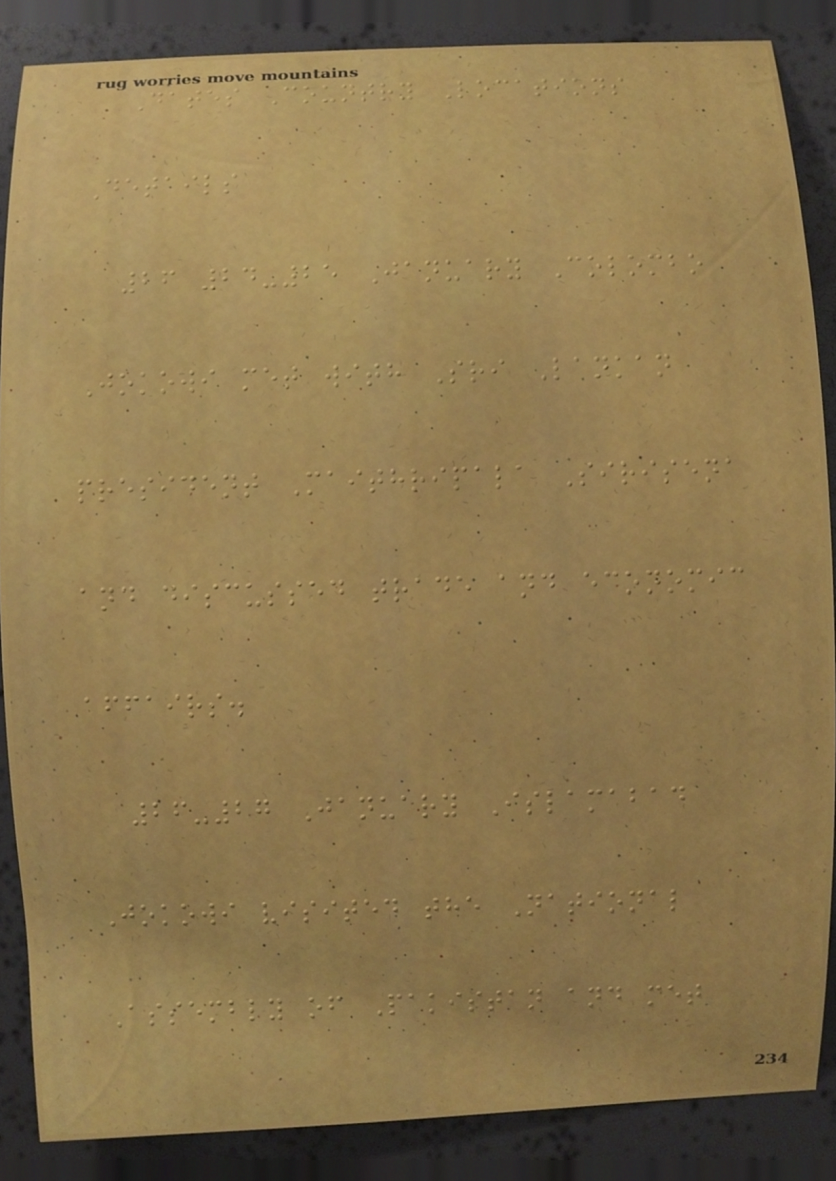Dates Country Locations
Details
26 24-25 January Colombo
Jokowi met with Sri Lankan
president Maithripala Sirisena
and discussed trade and economic
affairs.
26-27 January Islamabad
Jokowi visited the National
Assembly of Pakistan and met
